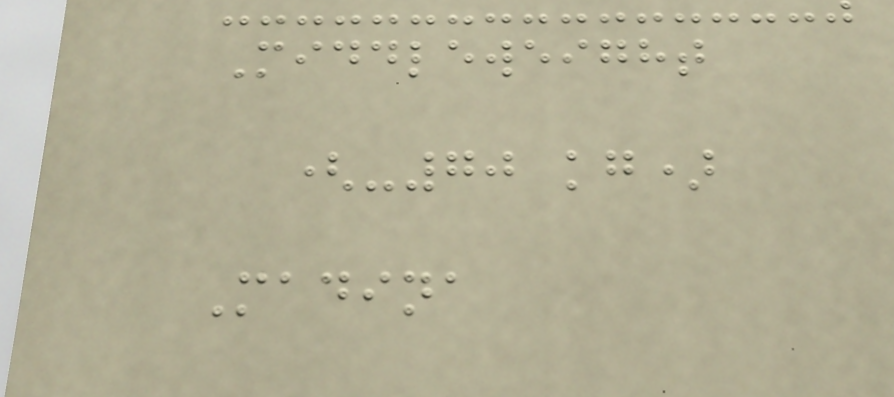Middleweight
(-70 kg)
Madina
